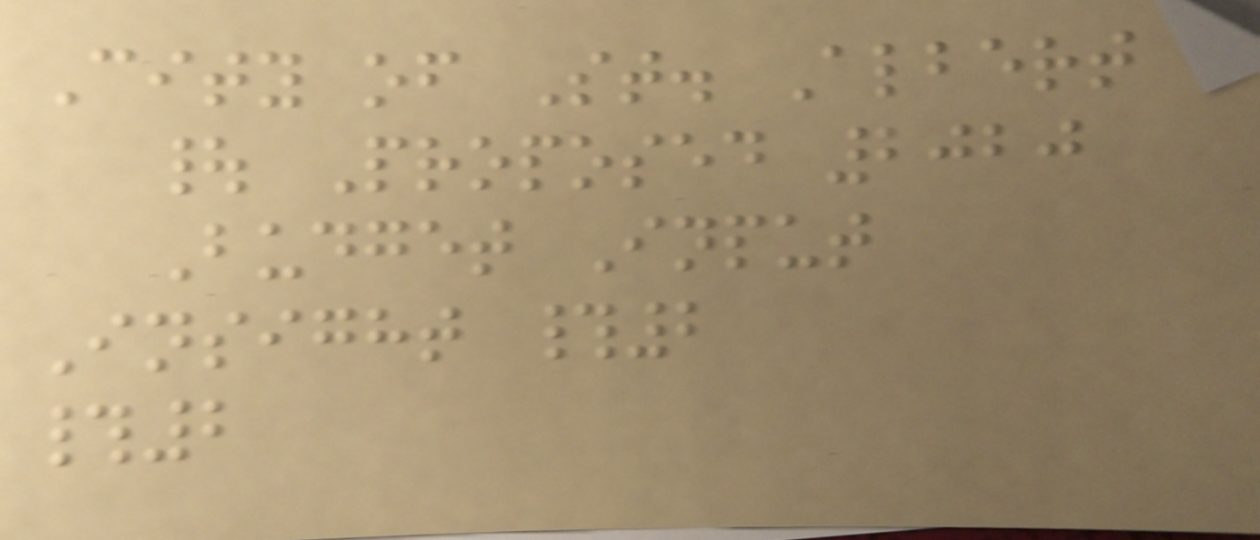City of St. Albert
| Proposed 2020
Budget Input
Insight #2
#2
